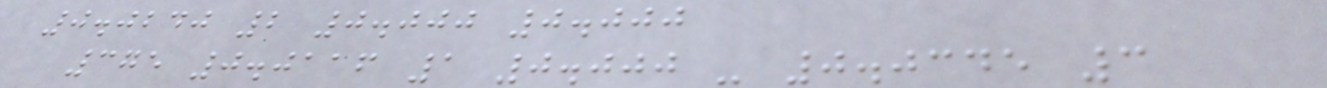0.0240 2 0.000 0.000
375 0.0116 1 0.000 - 0.0345 3
